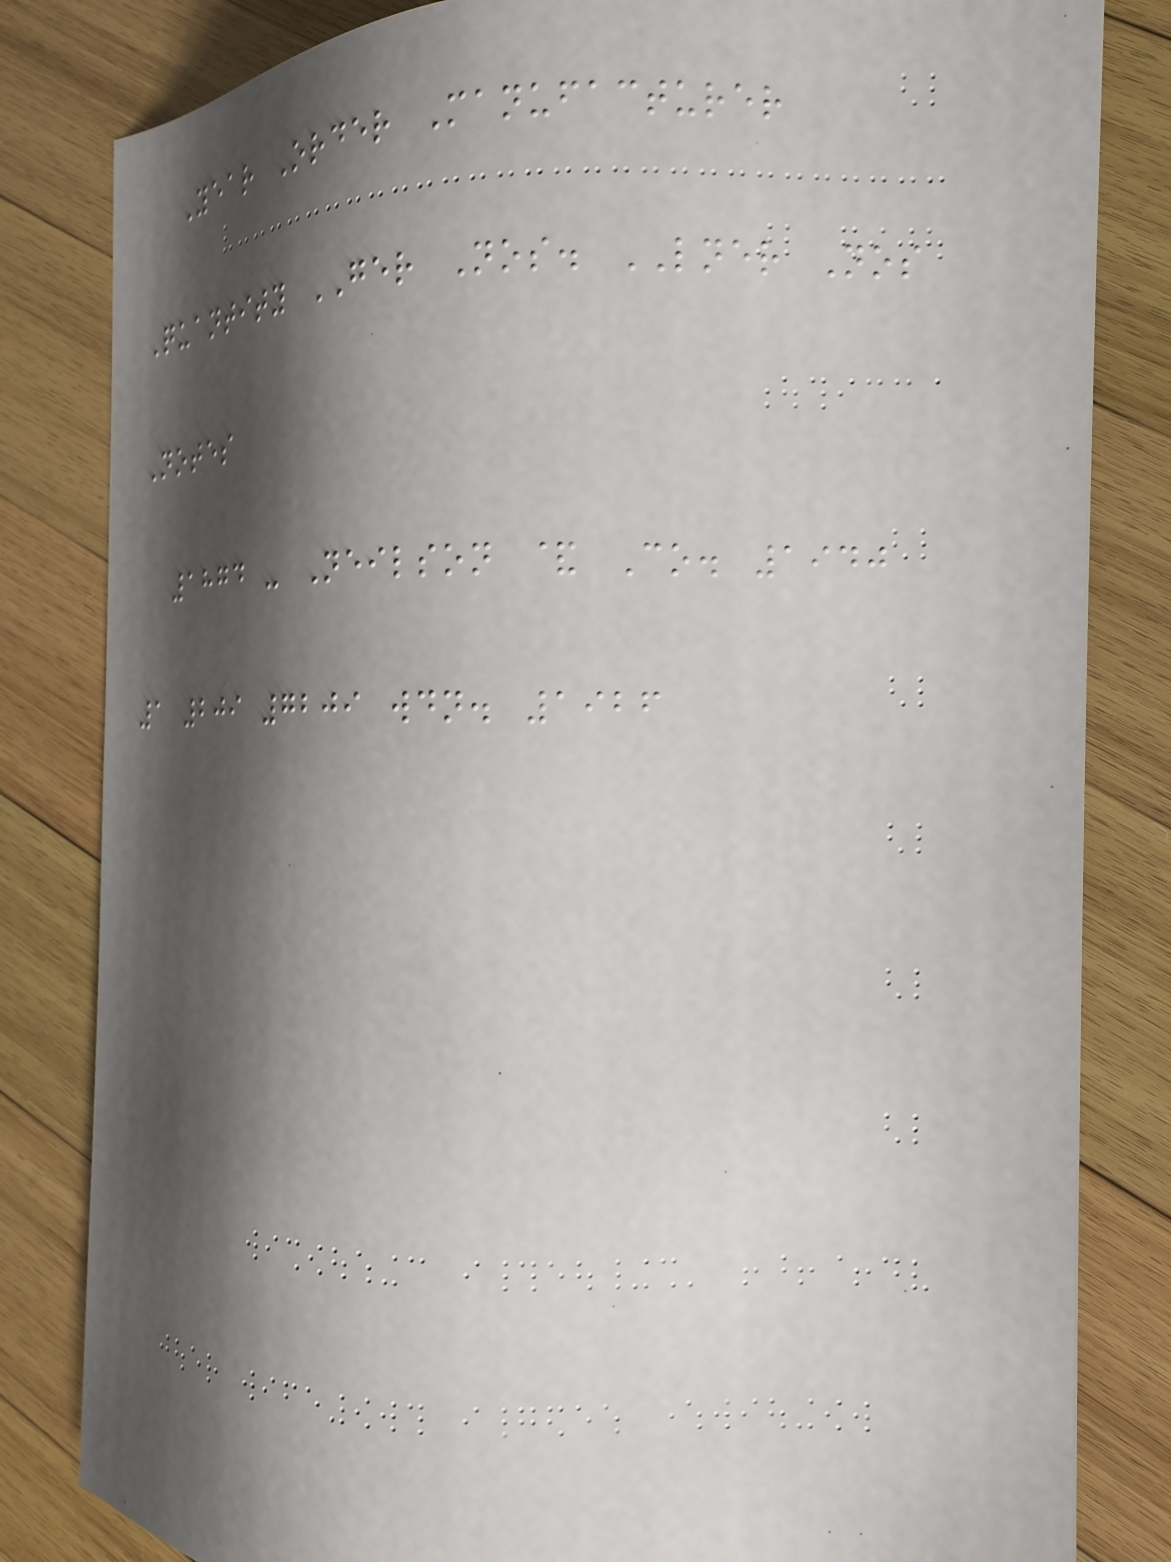Year Order Manufacturer
Quantity GER Nos. LNER Nos
Notes
1874 - Neilson & Co. 1940
1 209 7209 wdn. 1926
